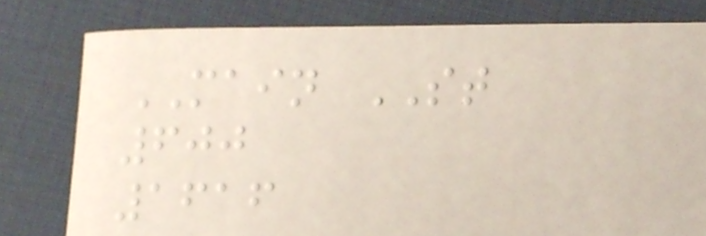MAIN ST
600
1616
